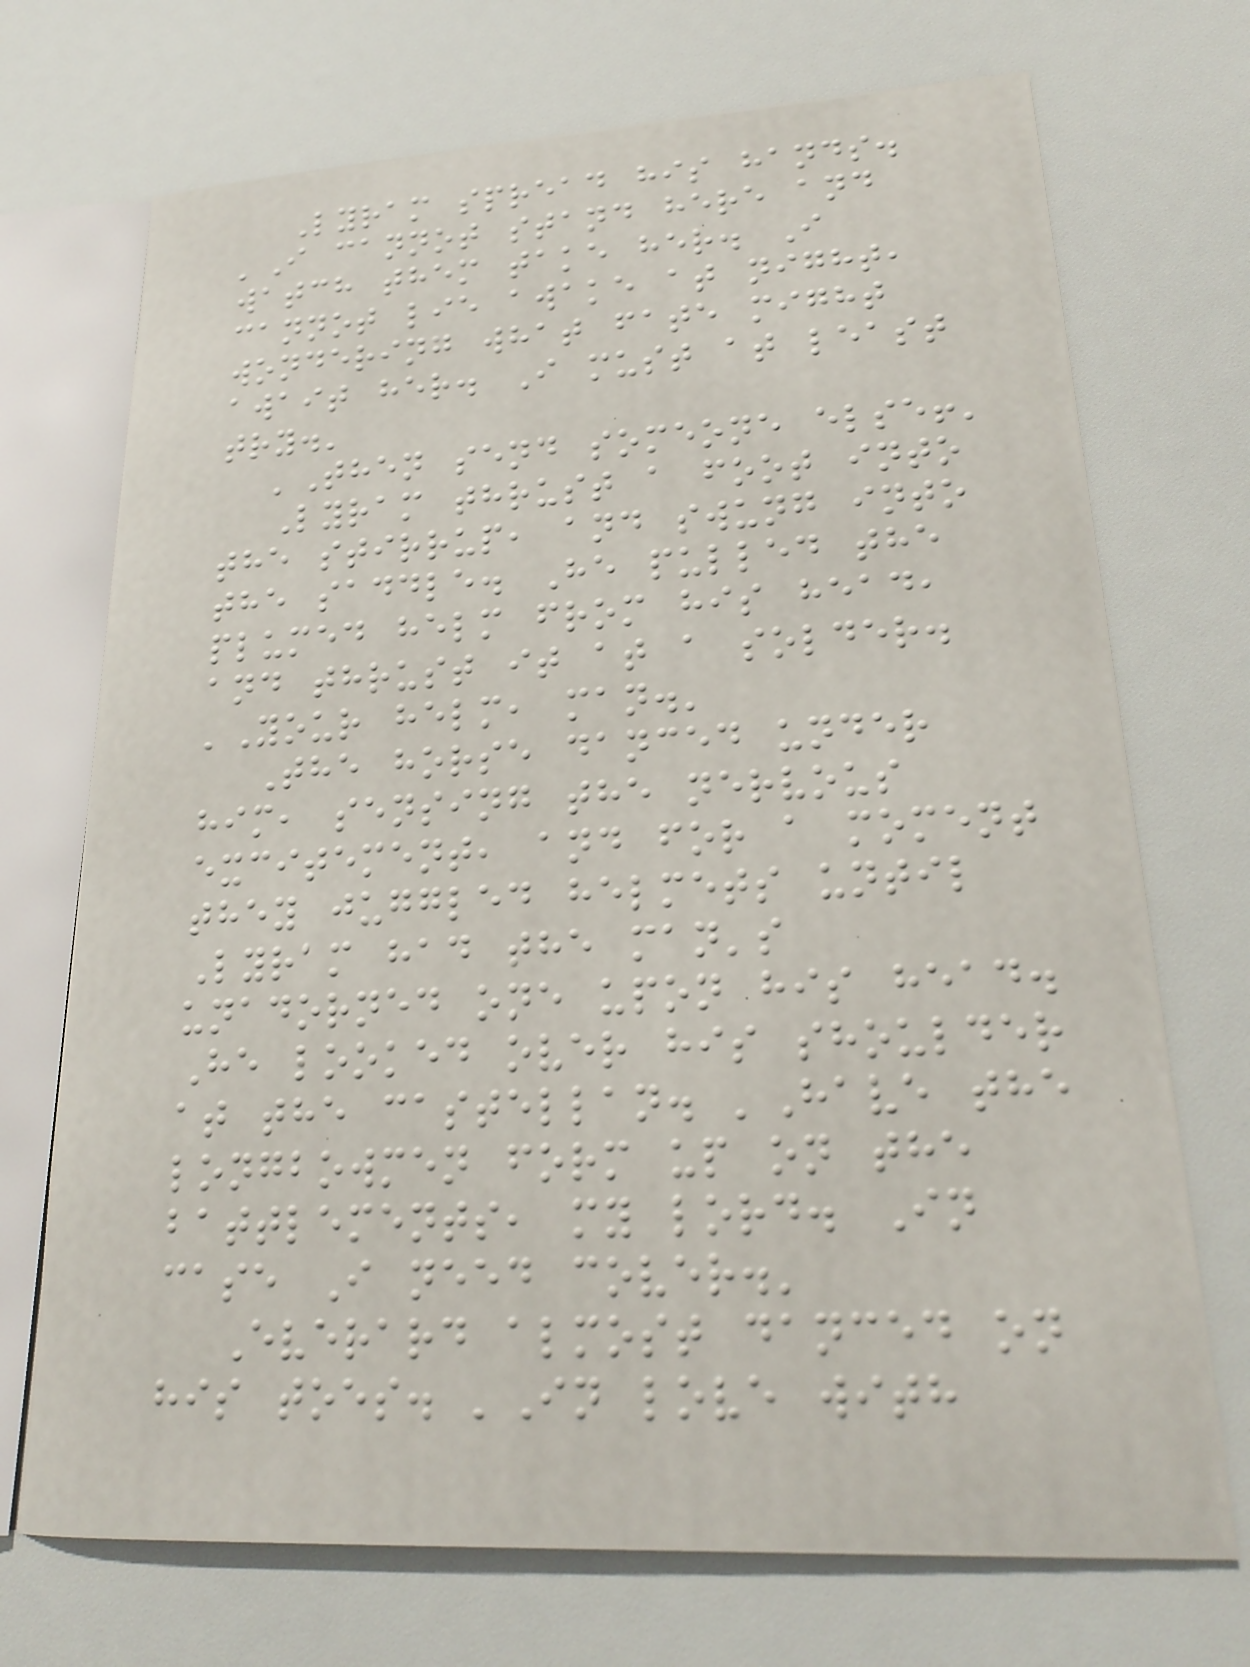Lyram spread his hands.
'I cannot stand here and
watch them take her. I
cannot lie awake at night,
wondering what fate might
await her. I must at least
try.'
'Then send someone else!'
Lyram thrust a foot into
the stirrup, and swung into
the saddle. He pulled the
plumed helm from his head,
and thrust it at a solder.
'Your helm, man.'
The horse danced under
him, sensing the nervous
excitement, and for a moment
they juggled helmets until
Lyram had the man's
unadorned one upon his head.
He looked over his shoulder
at the castellan. 'Have the
longbowmen form up on the
battlements, my lord. In
case I need cover.'
Everard almost danced on
his toes. 'In love with
